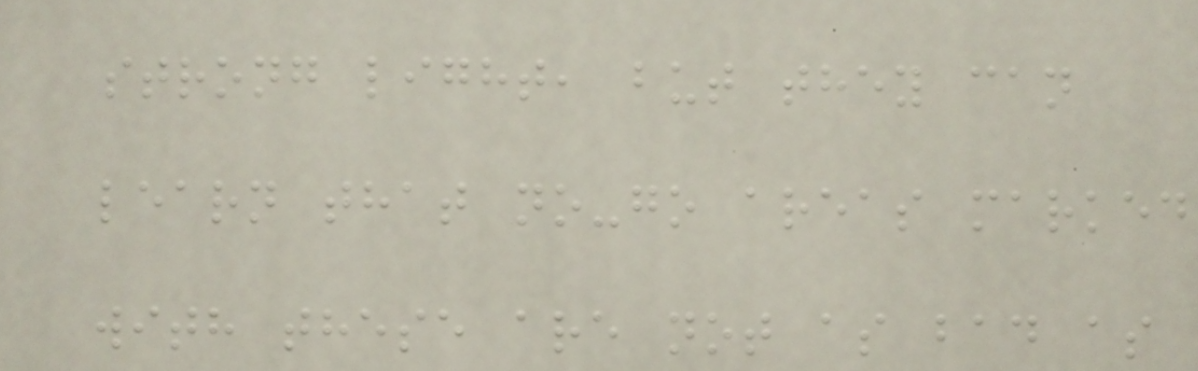strong light, but they can
learn that no-go areas marked
with these are not as bad as
